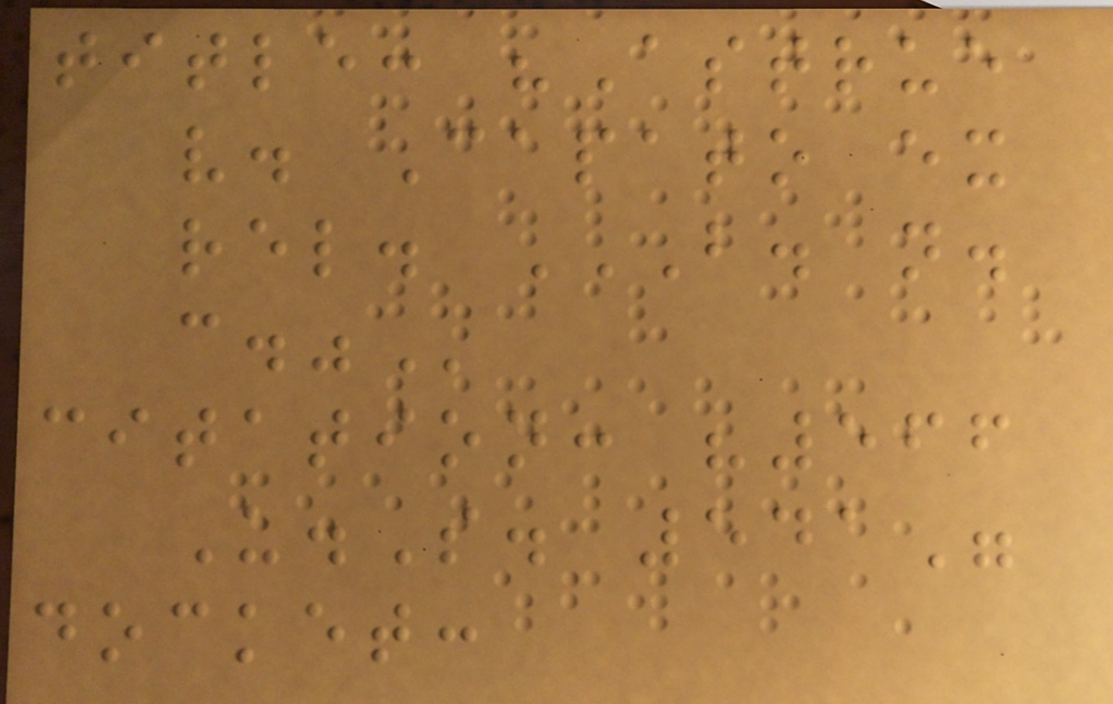title: "Astrue
v. Capato ex
rel. B. N.
C."
citation: "566
U.S. 541"
docket:
